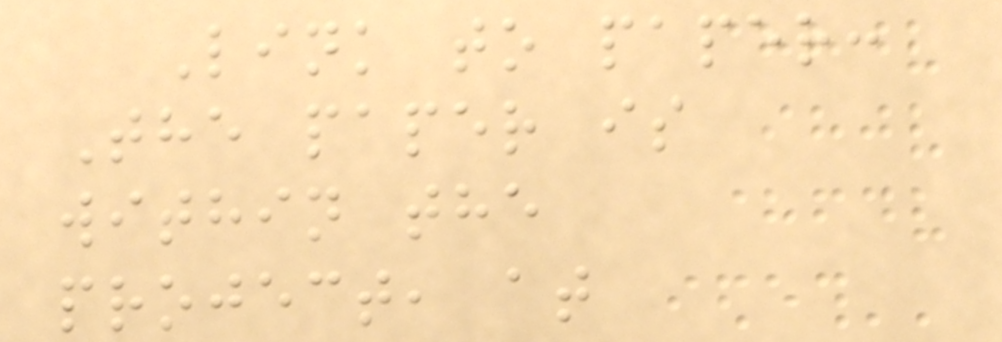Link to paper:
The paper is
within the
project, at
